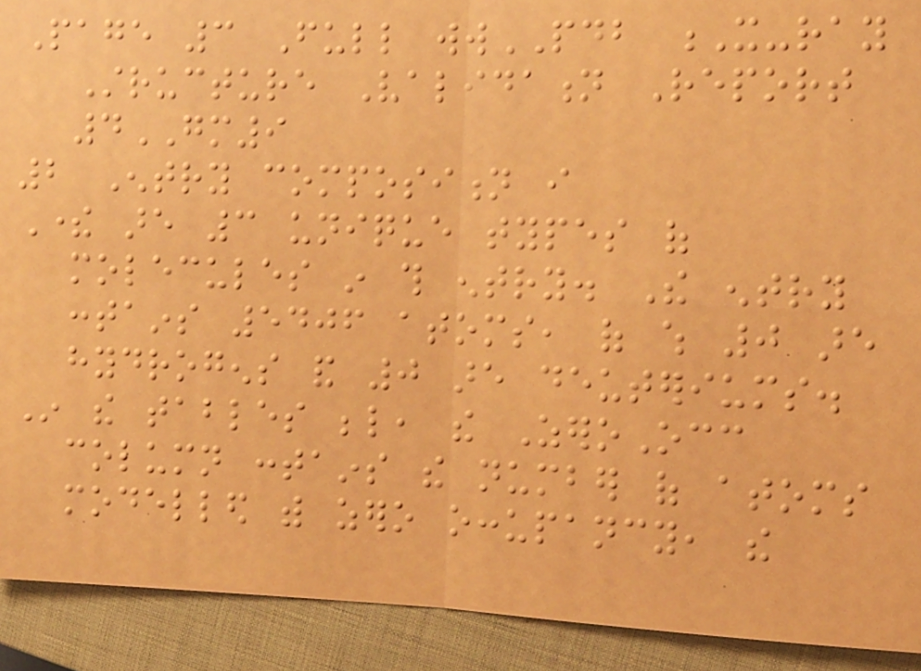Page 3 Full wwPDB X-ray
Structure Validation Report
4GM9
2 Entry composition i
There are 3 unique types of
molecules in this entry. The entry
contains 5406 atoms, of which 0 are
hydrogens and 0 are deuteriums.
In the tables below, the ZeroOcc
column contains the number of atoms
modelled with zero occupancy, the
